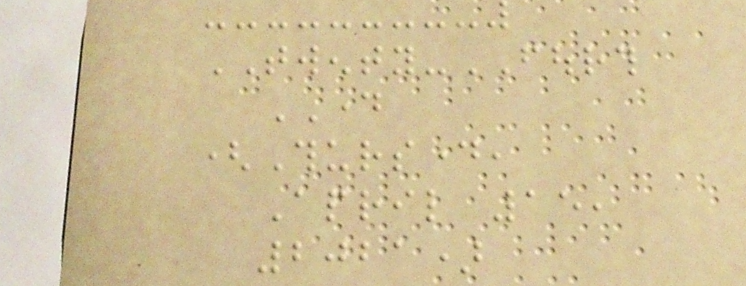TWENTY-FOURTH
DAY
(Thursday,
April 15,
2021)
